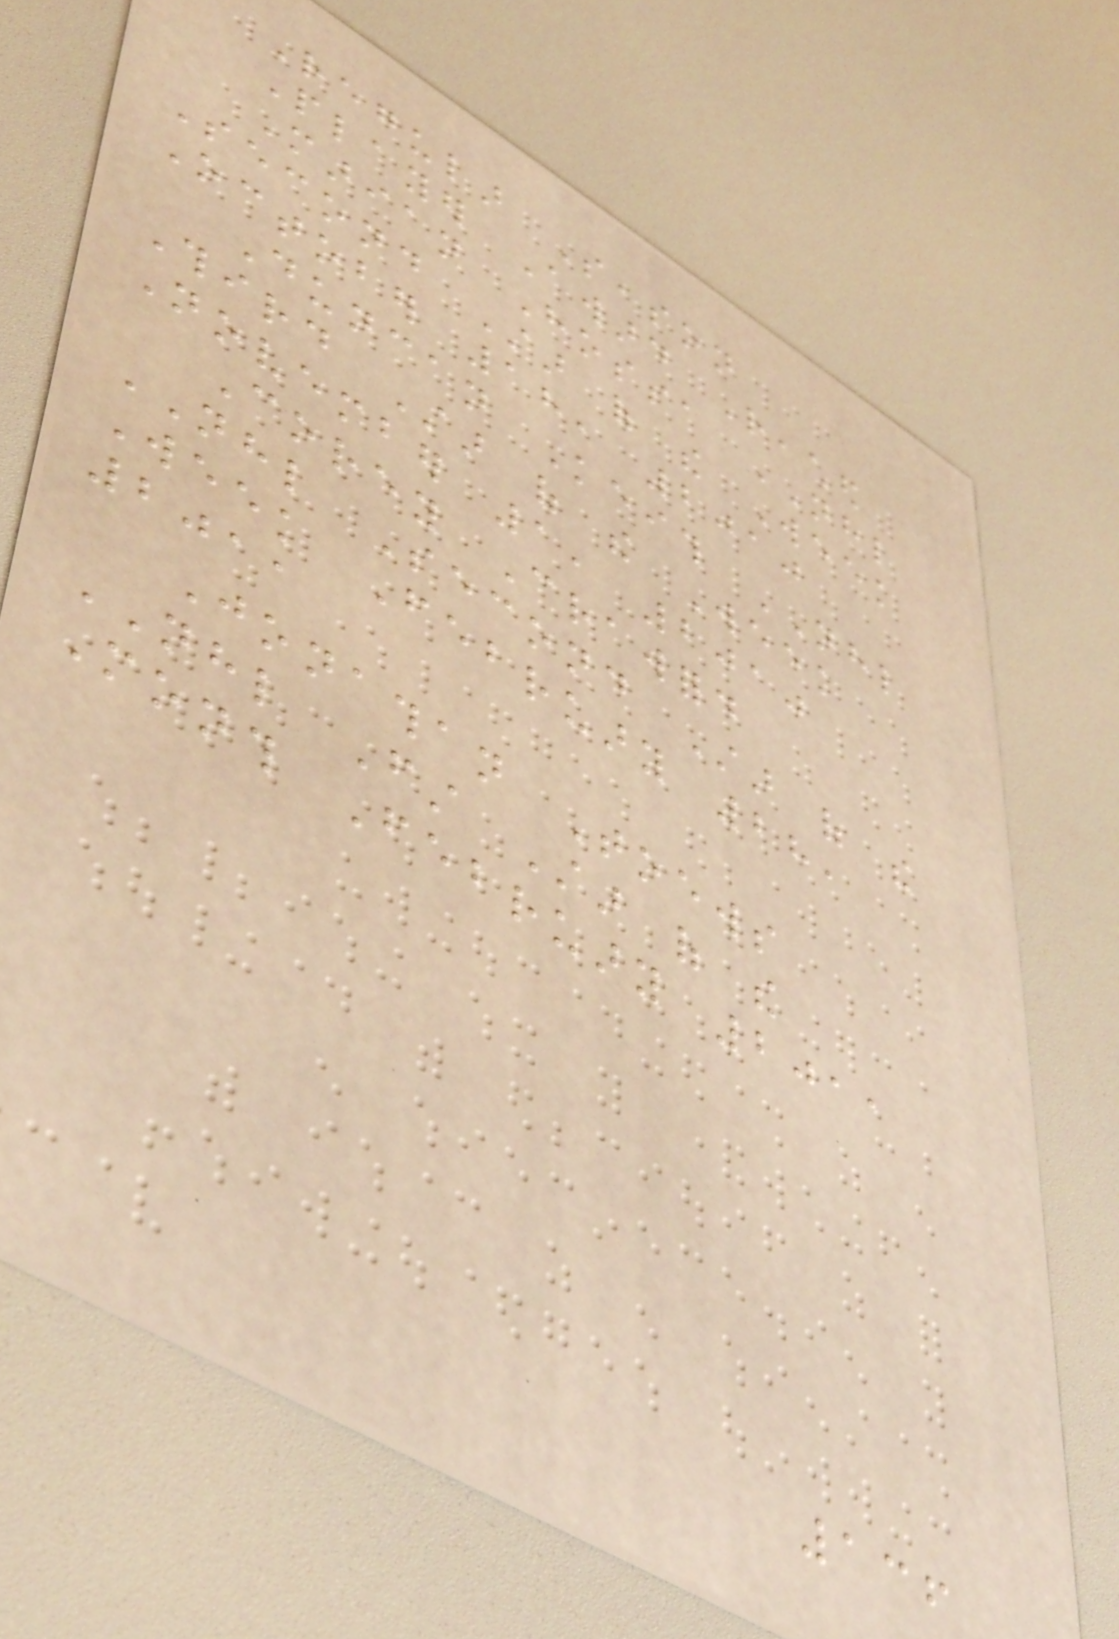Regular Season
Player Award Reached
Marian Hossa NHL
Second Star of the Week
October 18, 2010
Duncan Keith NHL
Third Star of the Week
November 1, 2010
Corey Crawford
NHL Second Star of the
Week February 28,
2011
Jonathan Toews
NHL First Star of the
Month February 2011
136
